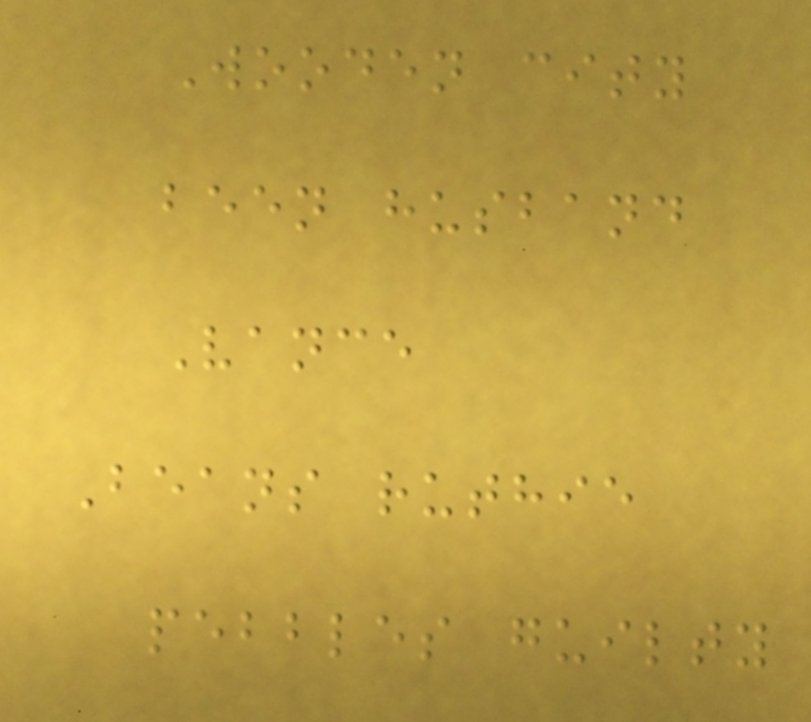Wooden city
been husband
Vance
Beans ruthie
pebbles guilty
